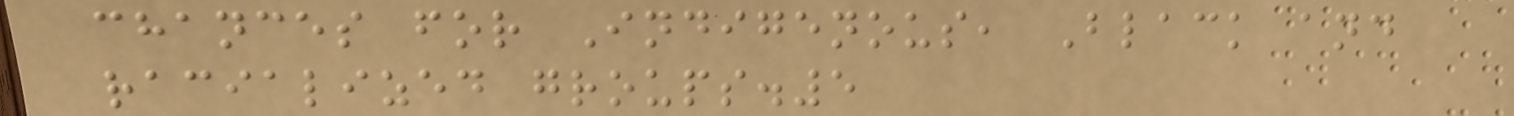chances for Indigenous, Black and
racialized groups.5
